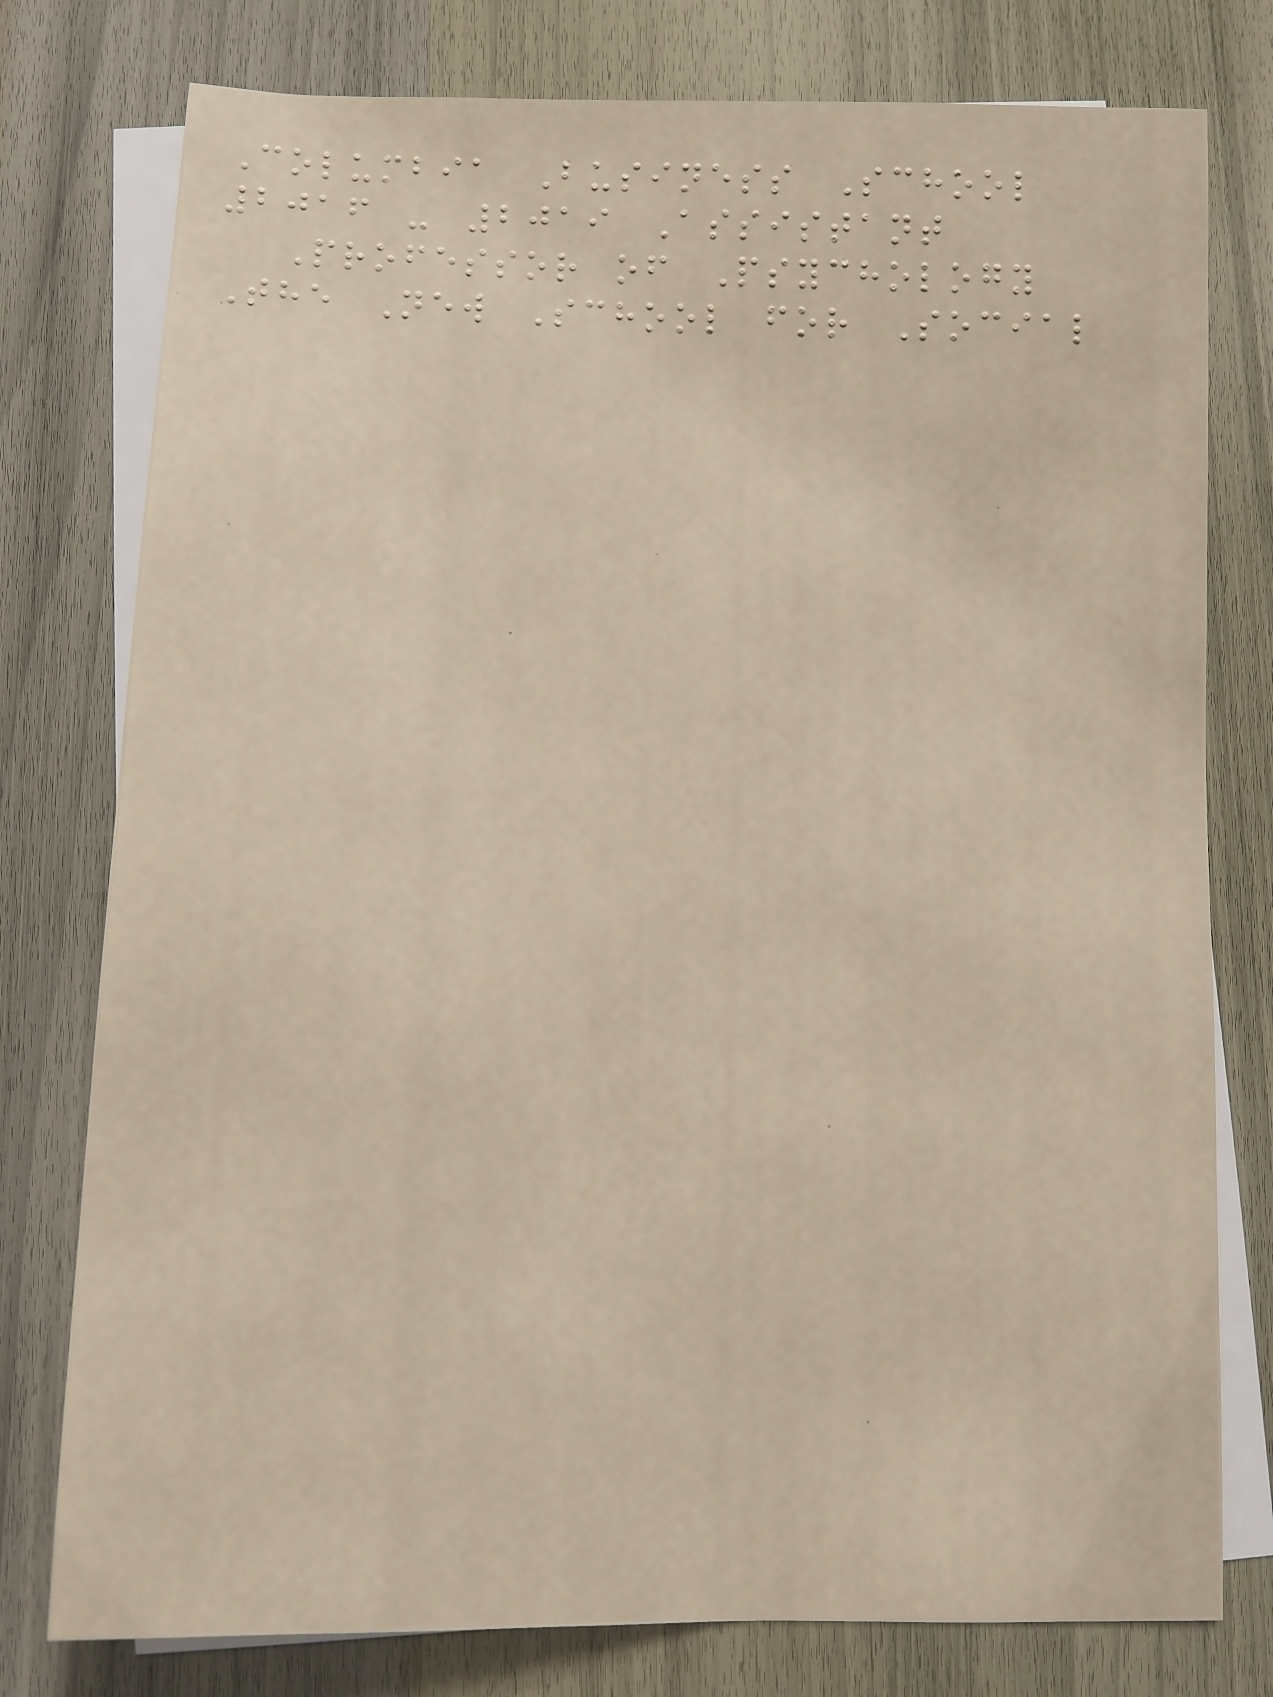Columbia Business School
2016 - 2019 Assistant
Professor of Psychology
The New School for Social
